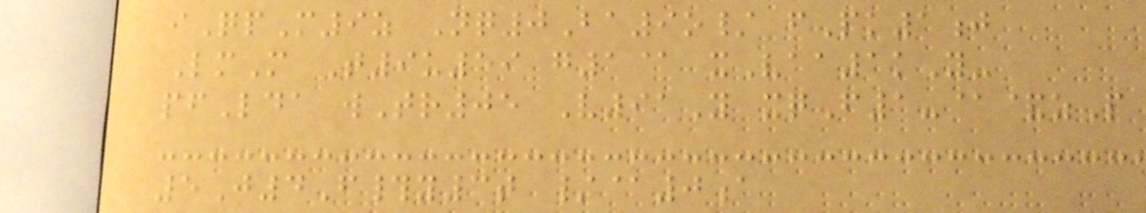iQpM9z Nq0Ba9o/ fPk1j
LmM T9u59 g1@ xVaa1kY-
pfLda wTr05 V91Y xqF1-@&zP
5J4F#y3t /@0a
